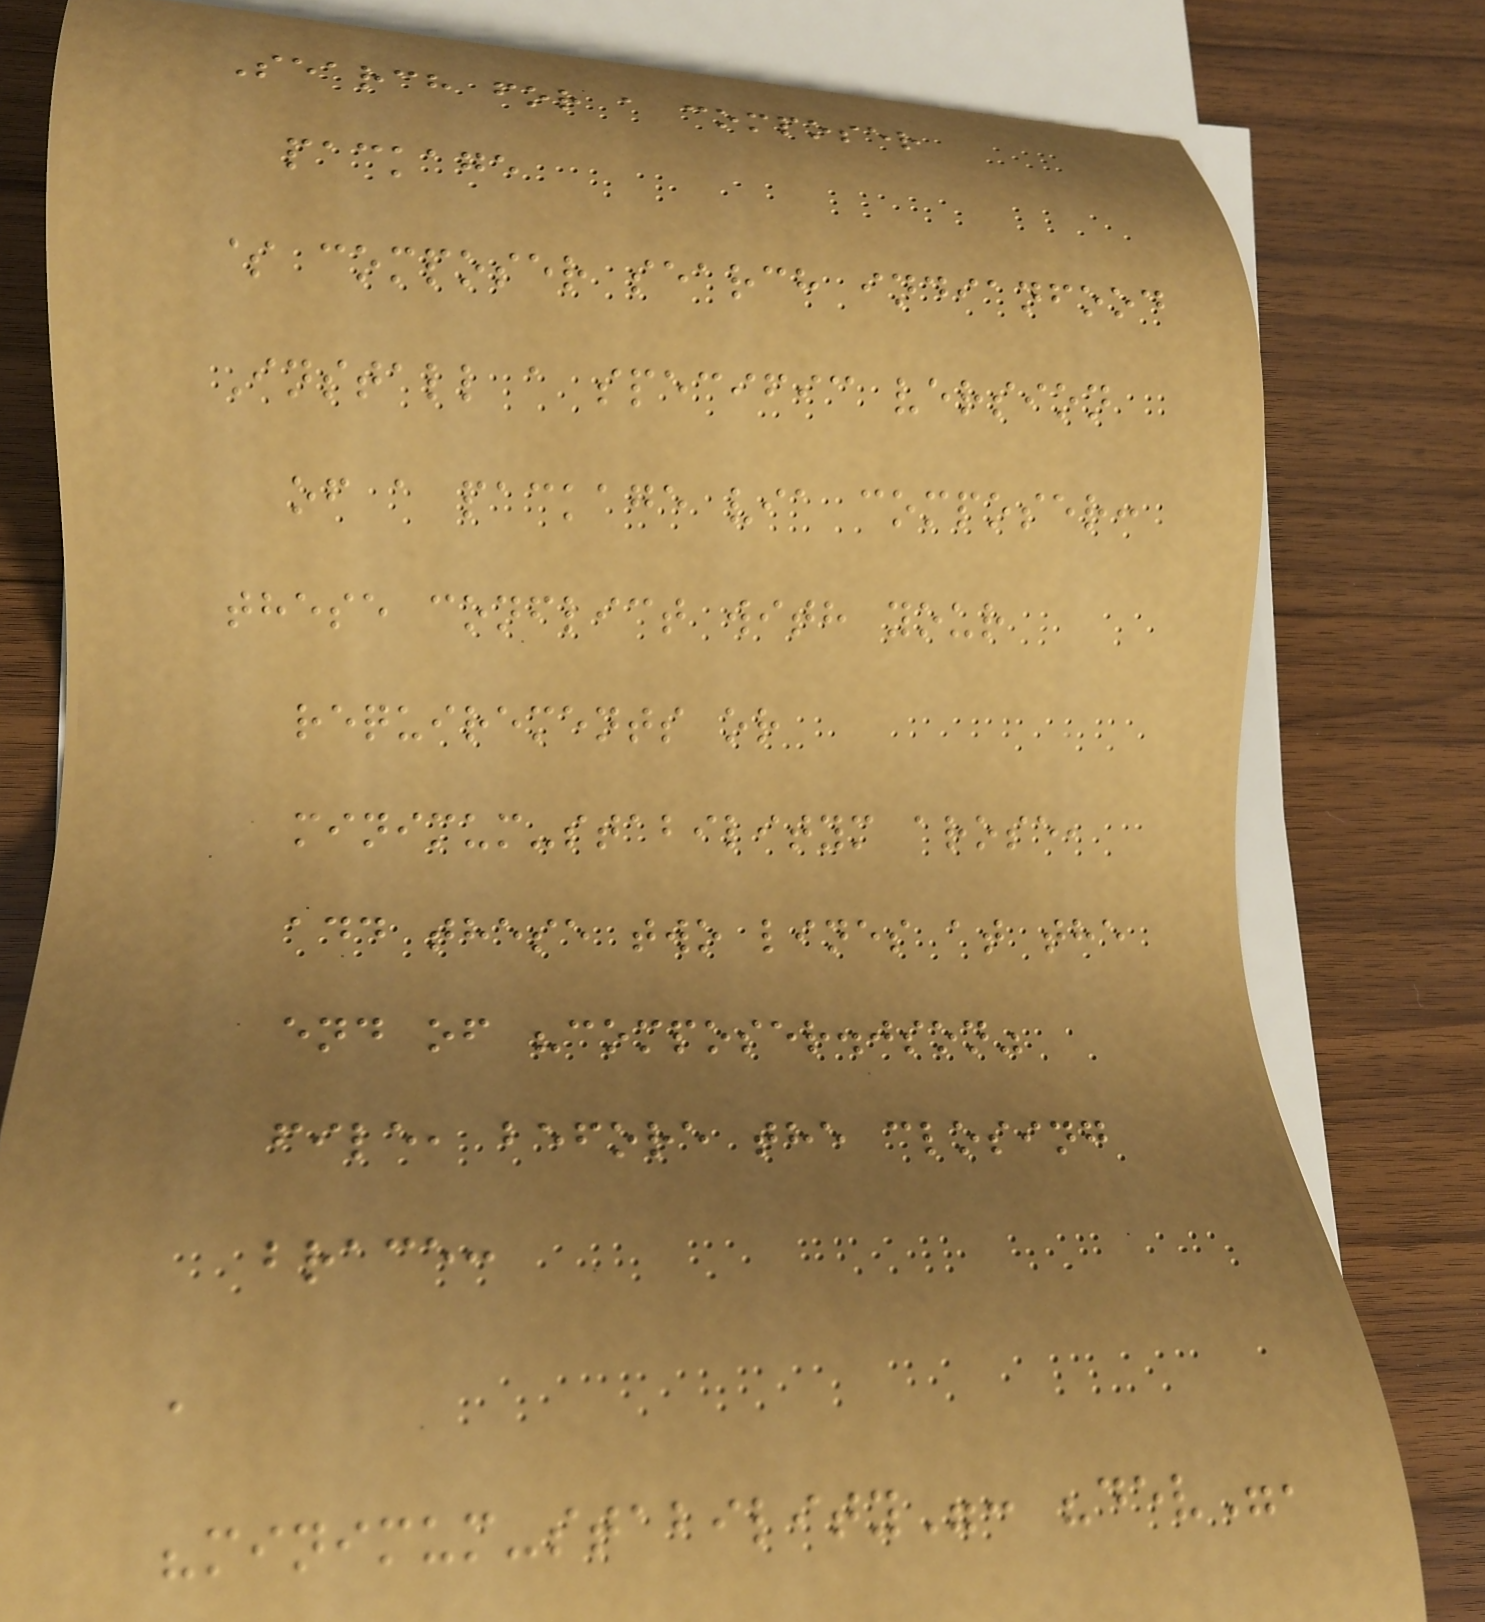Search for a composer
package
$ composer search indianfood
Install a specific version
of a package via composer:
these conflict with your
requirements or
minimum-stabilitym arose,
add these two lines at the
end of "composer.json"
file, before the closing
brace:
,
"minimum-stability": "dev",
